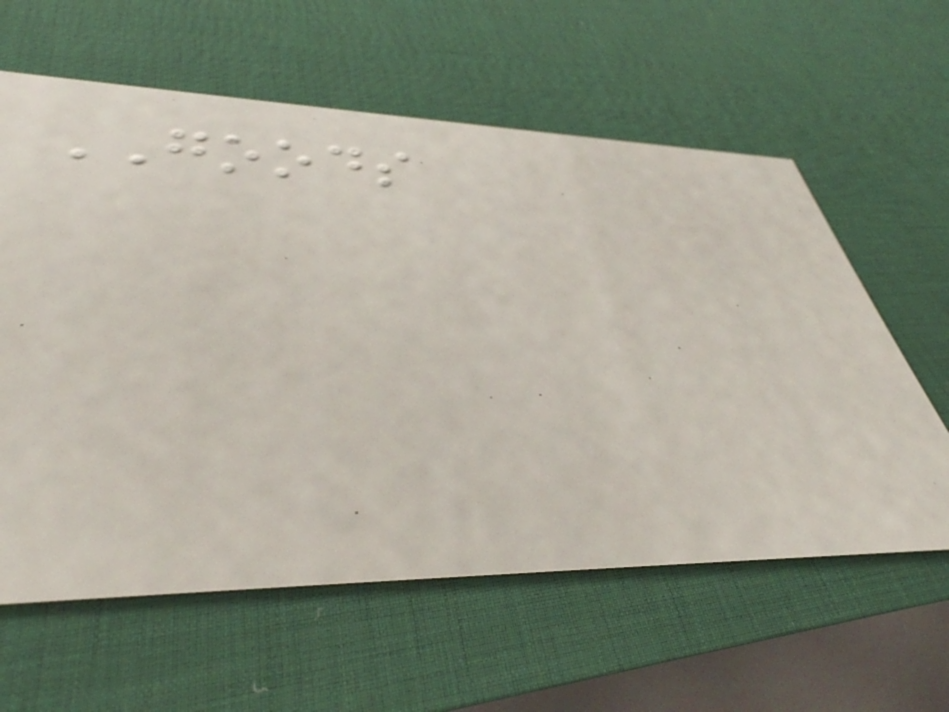GOODS
